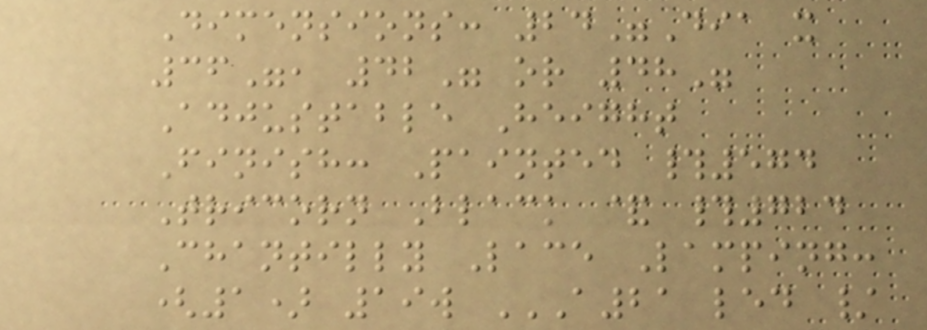Dimensions: 24"Dia x
36", 42" or 48"
Adjustable Height
Finish: Painted #574
Tricorn Black & #724
Chantilly Lace Lamping:
(1) 19w A21 LED /
